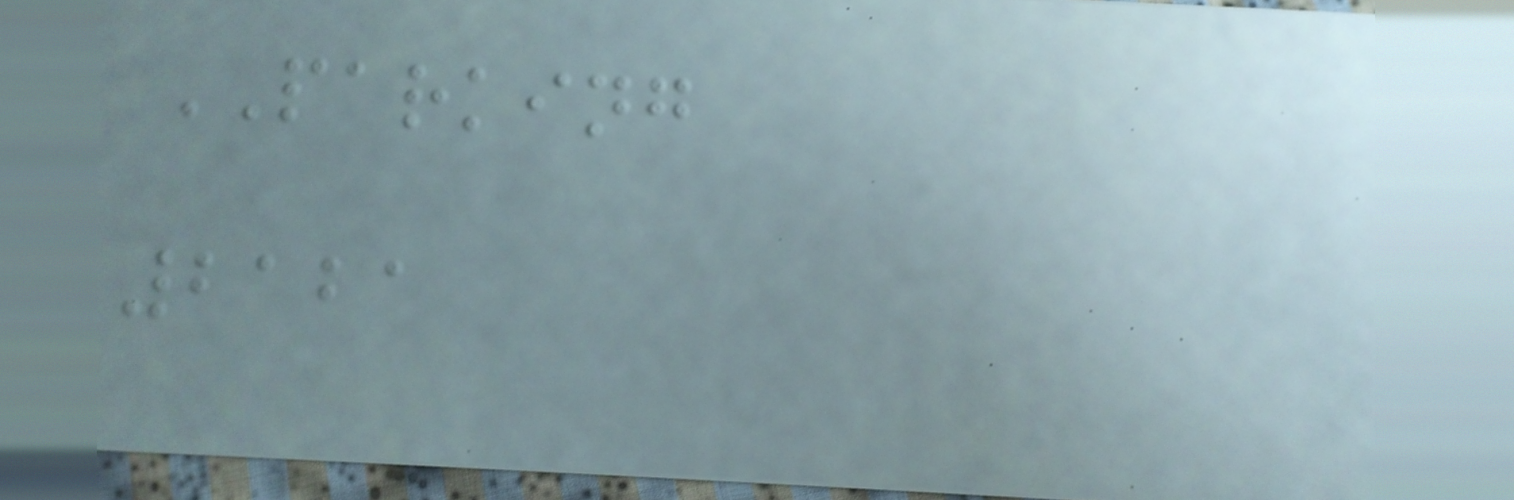PARKING
2121
